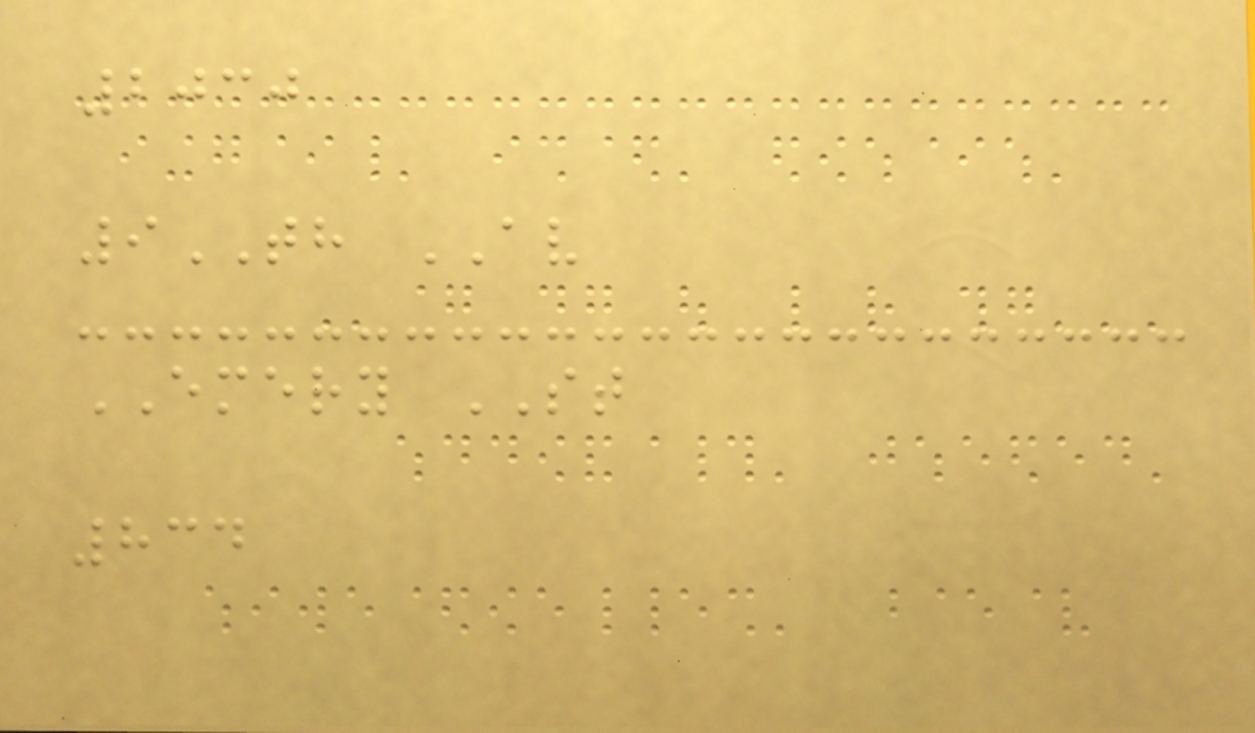2030
9TH AV
EMERY ST
834
